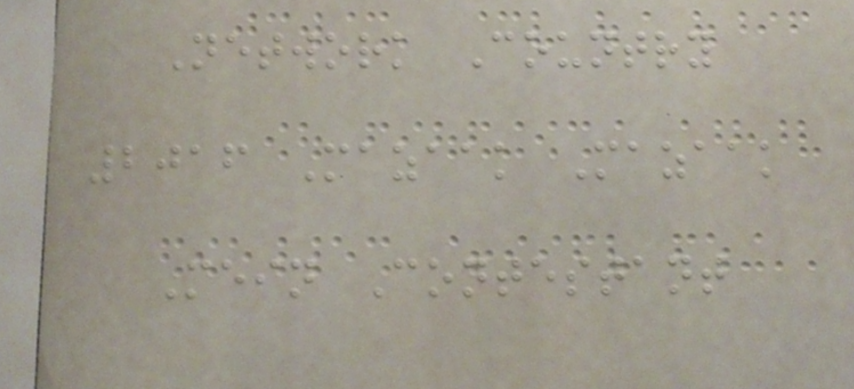Network Country
2016 Mazaak Mazaak
Mein Contestant
